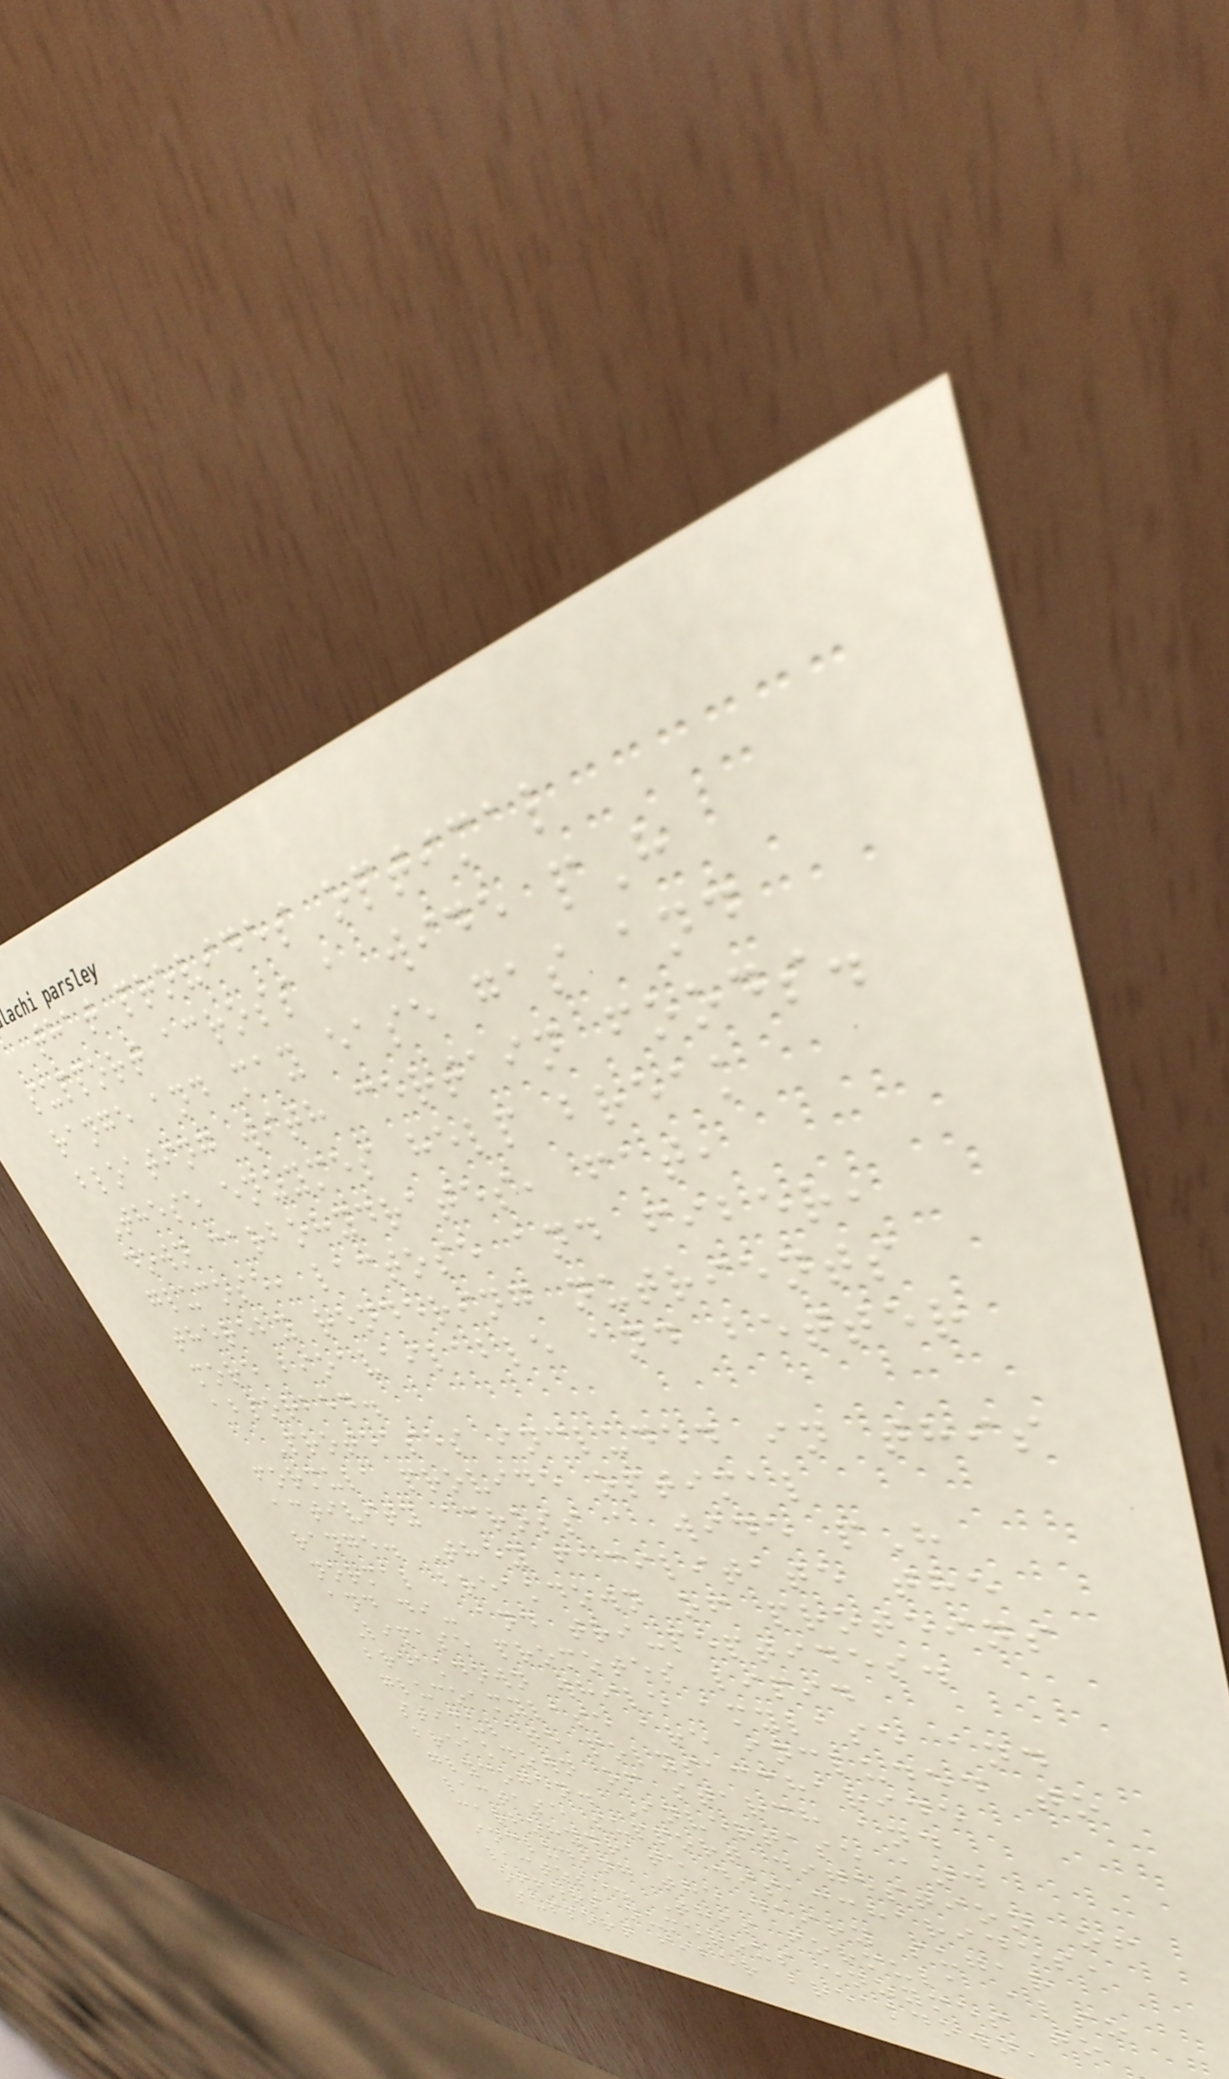that provides optimal
support across a wide pH
range and may ease gas and
bloating with certain foods.
These enzymes help break
down carbohydrates, fat,
glucose, lactose and fiber,
thereby rendering nutrients
more bioavailable and better
absorbed.
Proteases included in this
formula provide optimal
activity across a wide pH
range. They facilitate the
normal breakdown of proteins
and di- and tri-peptides.
Lipase promotes lipid
breakdown while amylase and
glucoamylase are included to
stimulate polysaccharide
breakdown of starch and
glycogen. Invertase and
lactase support digestion of
carbohydrate disaccharides,
including the dairy sugar
lactose. This formula also
offers numerous enzymes to
support fiber breakdown,
